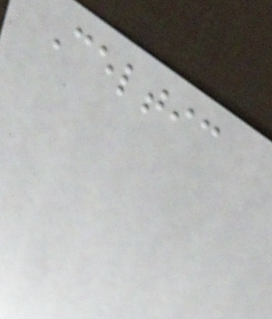Celtic
